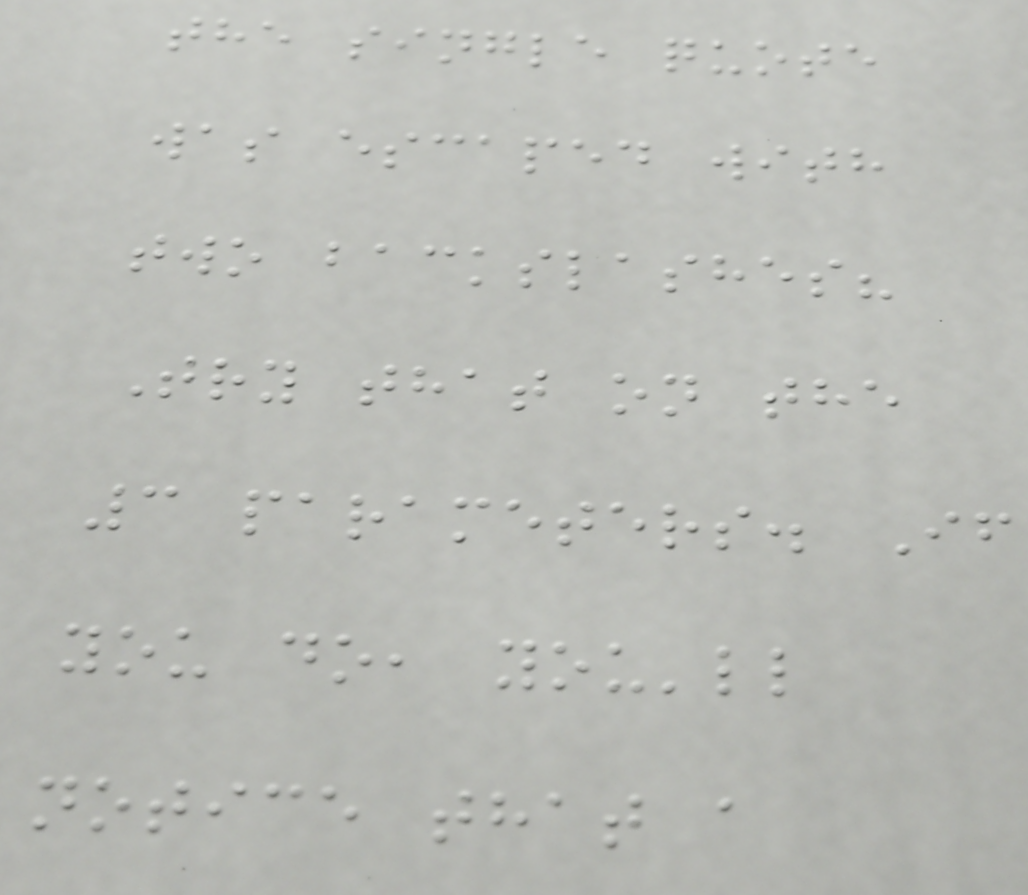the single quote
was escaped with
two backslashes?
Try that on the
3 parameters. If
you do, you'll
notice that a
